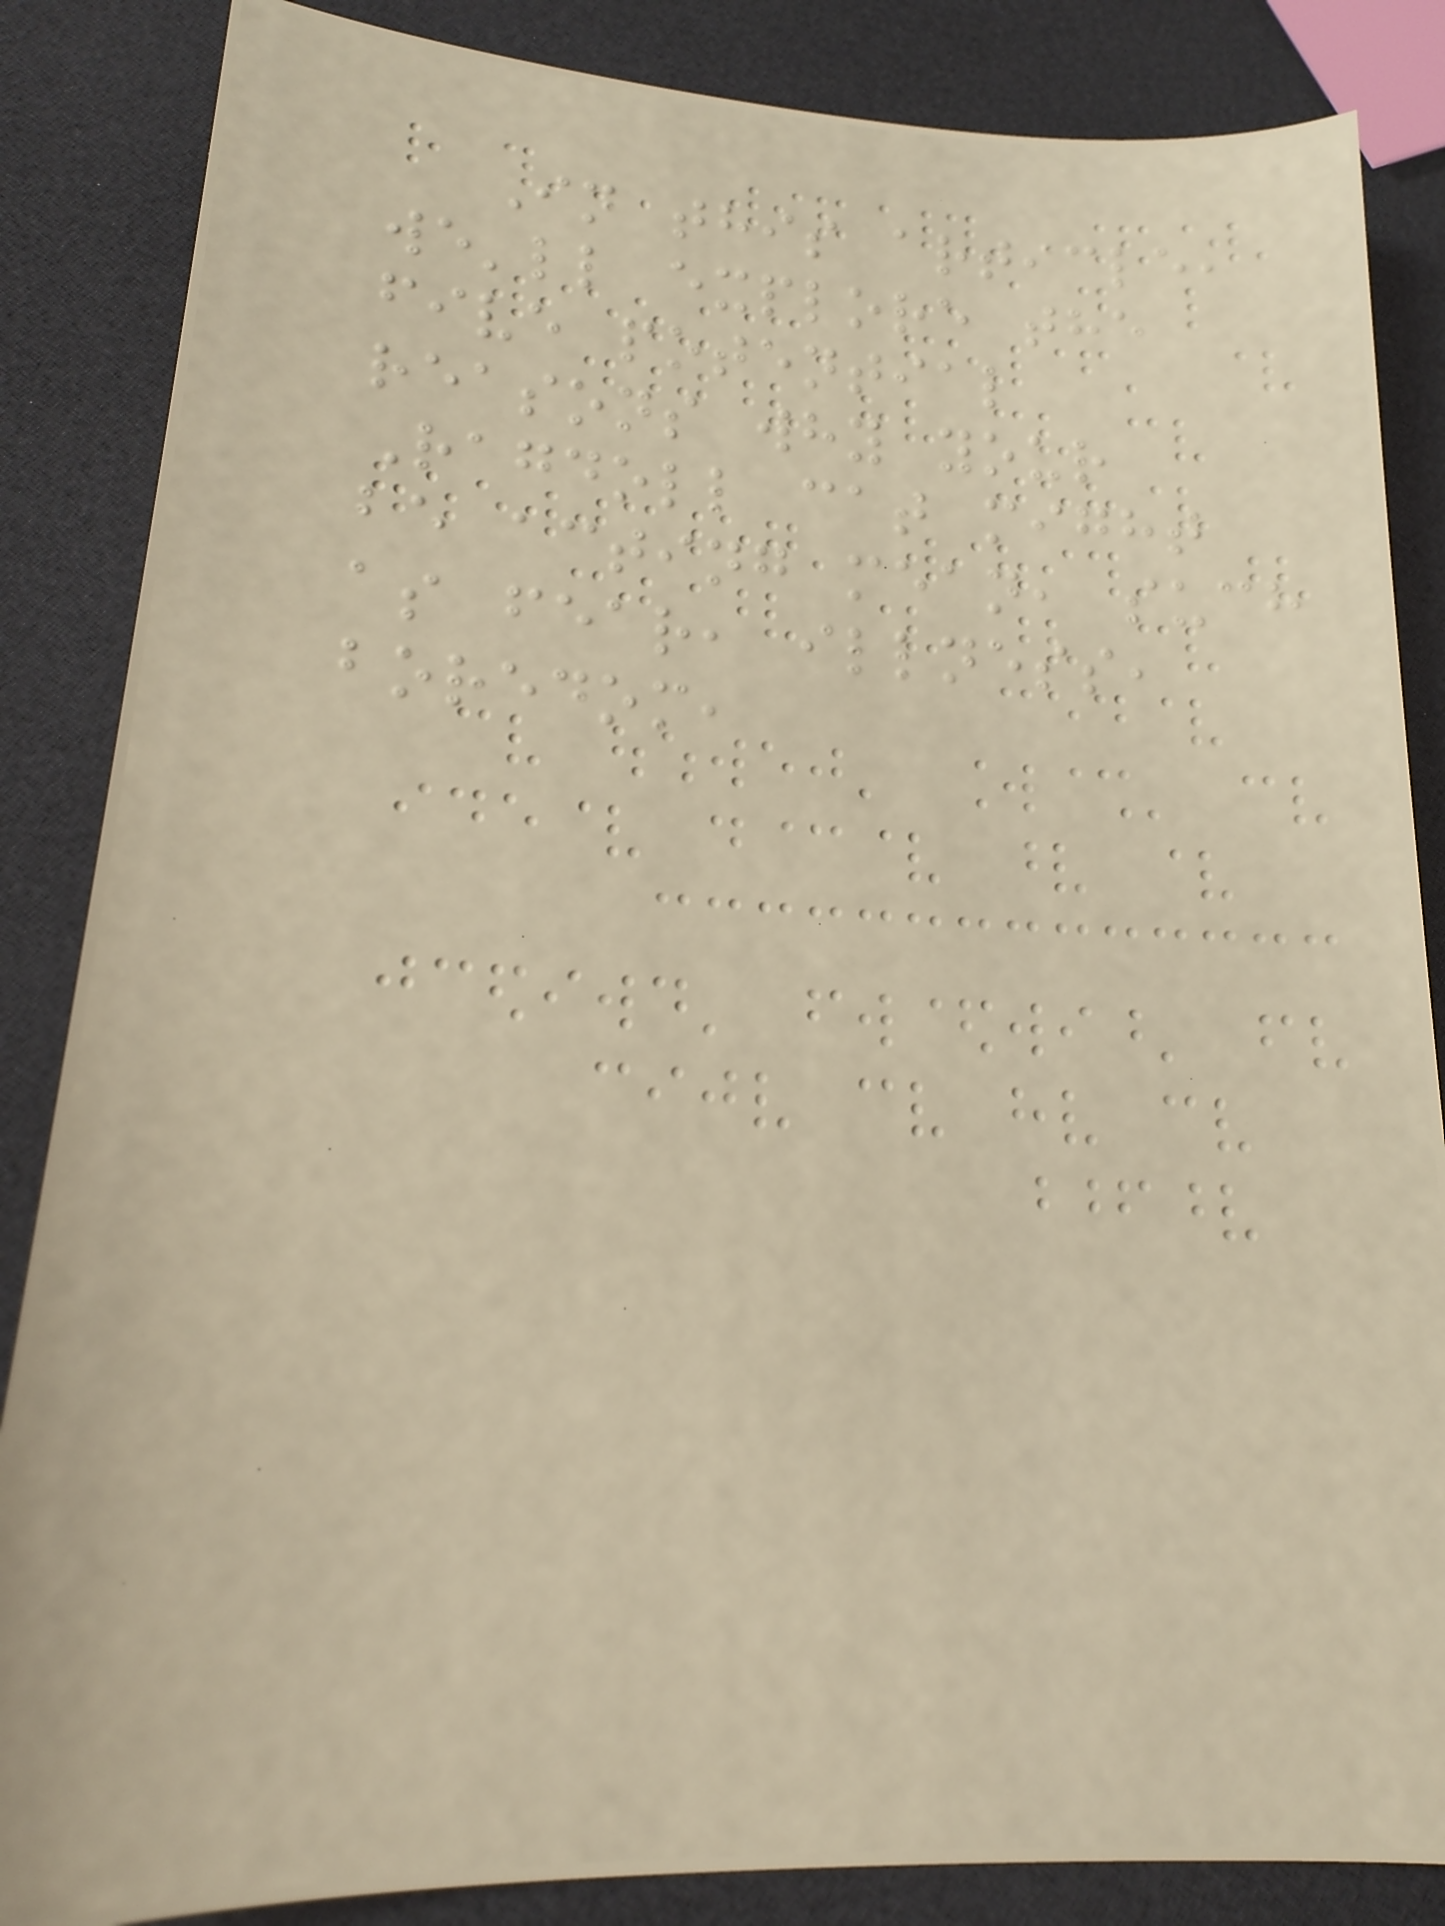In this article,
we'll explore the
five potential
reasons why your
Ragdoll cat might
be acting mean, such
as fear, illness,
boredom,
